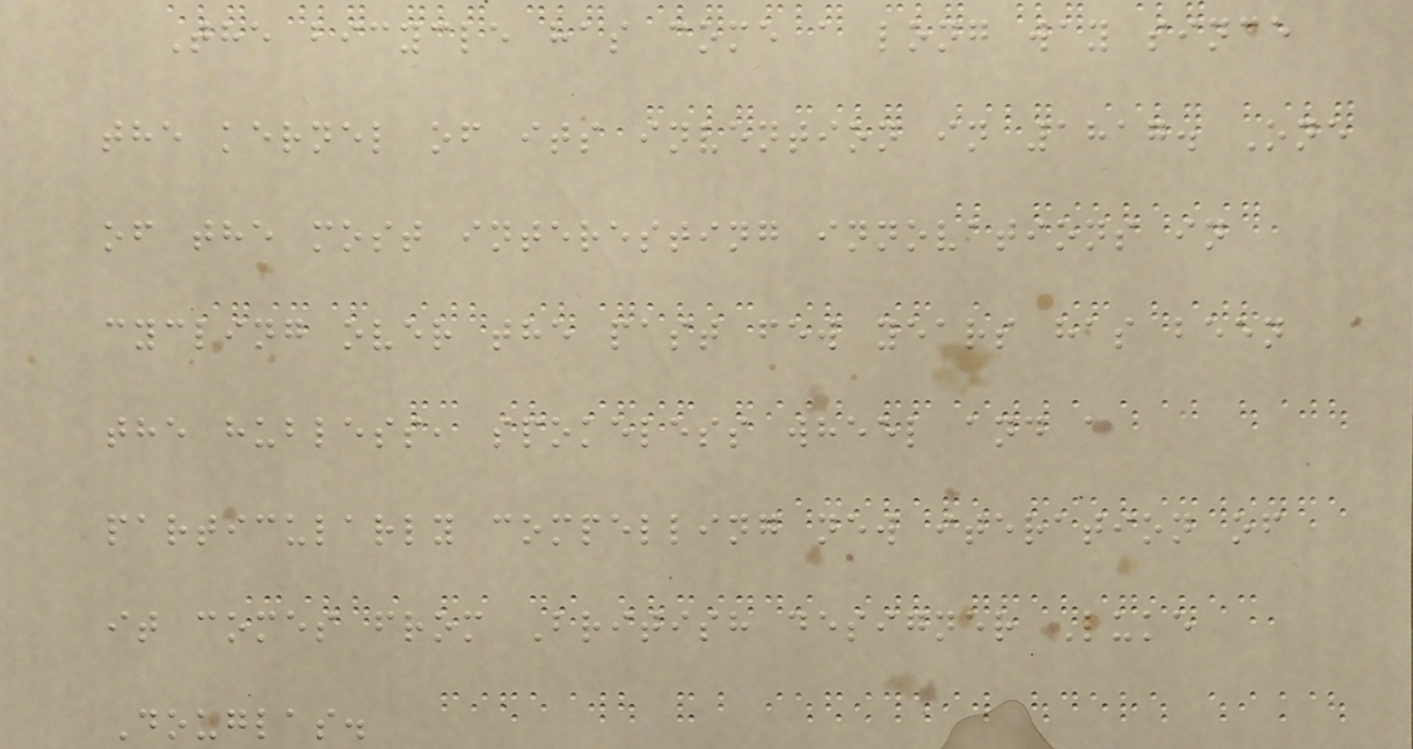The bicycle has come a long way since
the kernel of its invention in 1817. One
of the most interesting innovations in
cycling over the past few years has been
the hubless, spokeless wheel and a
particularly compelling new iteration of
it comes from British designer Luke
Douglas.
